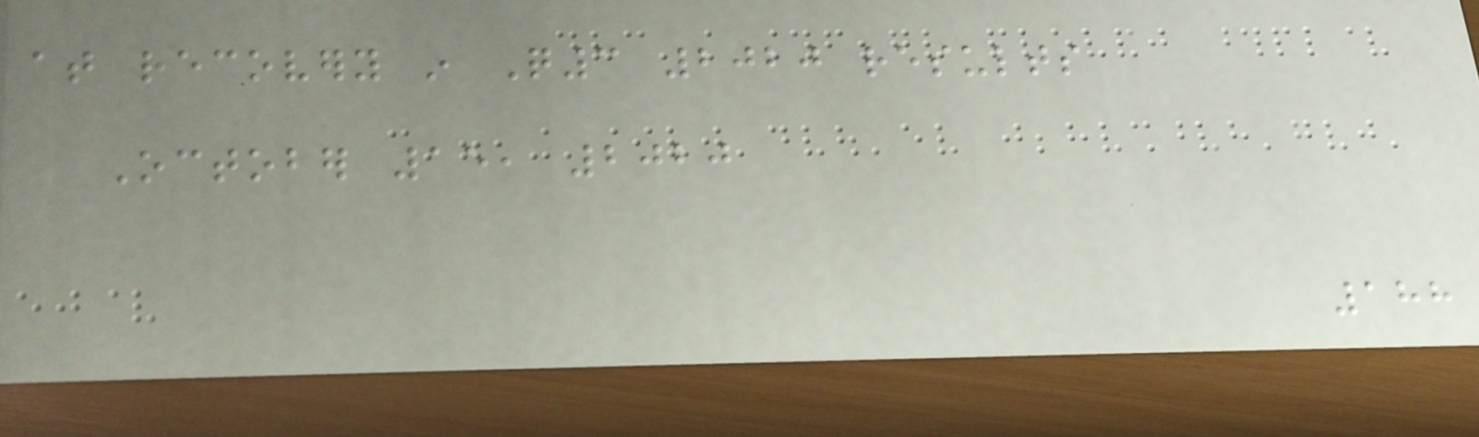at recovery in Q3 2020 results
October 15, 2020
188
